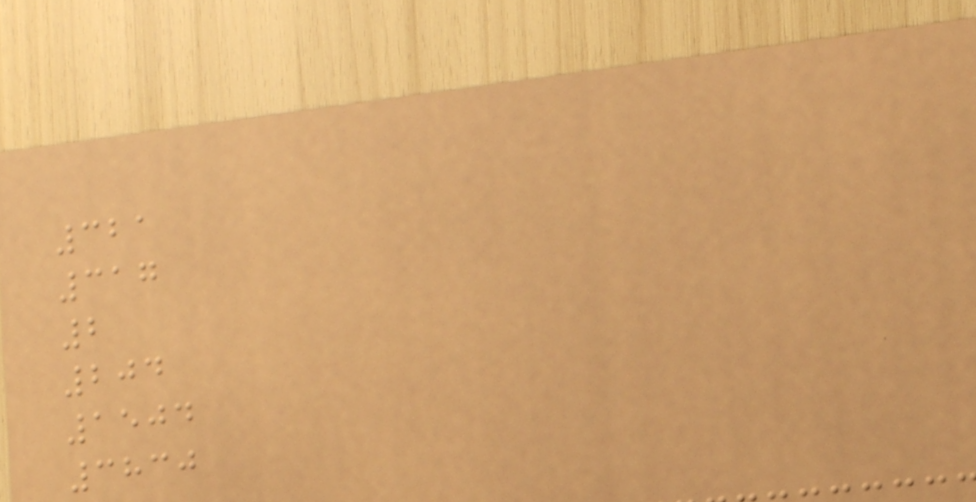321
317
2
204
1504
3830
